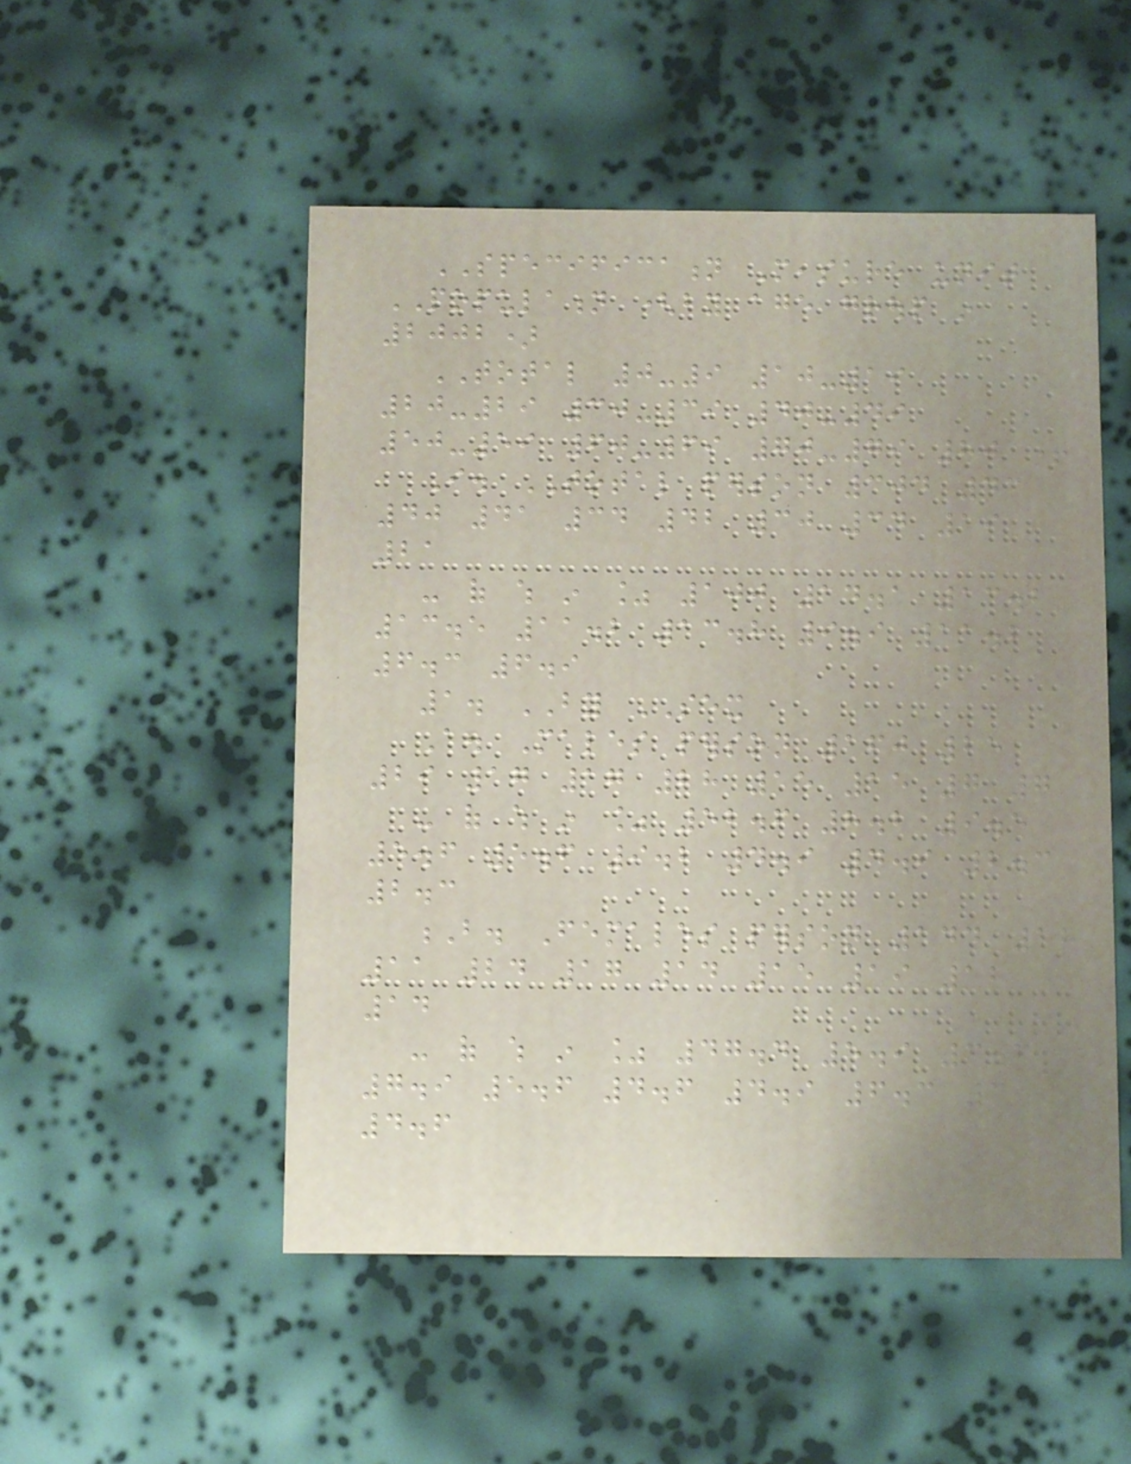SPECIFICATION Measure unit
POPULATION (by age group in
2002)
TOTAL 0-9 10-19
20-29 30-39 40-49
50-59 60-69 70-79 80 +
I. TOTAL person 304 43
40 41 34 42 30 34 19
21
- of which in % 100 14.1 13.2
13.5 11.2 13.8 9.9 11.2
6.3 6.9
1. BY SEX
A. Males person 160 25
29 17 17 28 15 15 7 7
- of which in % 52.6 8.2 9.5
5.6 5.6 9.2 4.9 4.9 2.3
2.3
B. Females person 144 18
11 24 17 14 15 19 12
14
- of which in % 47.4 5.9 3.6
7.9 5.6 4.6 4.9 6.3 3.9
4.6
